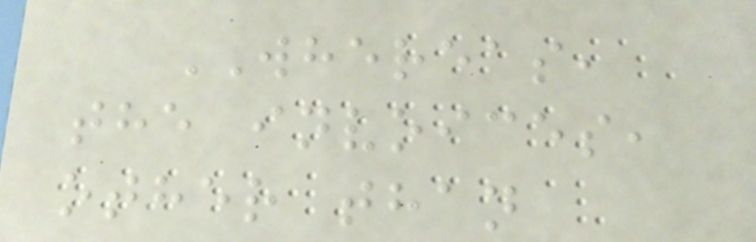WHEREAS,
the invoices,
other than
